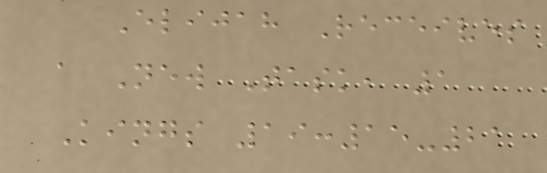Elijah Receives
a New Task, 1
Kings 19:15-21
